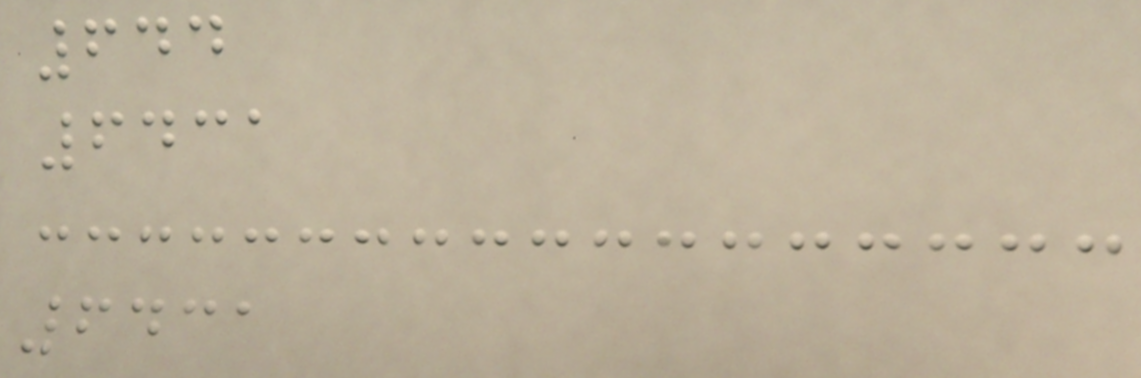644
6431
6431
